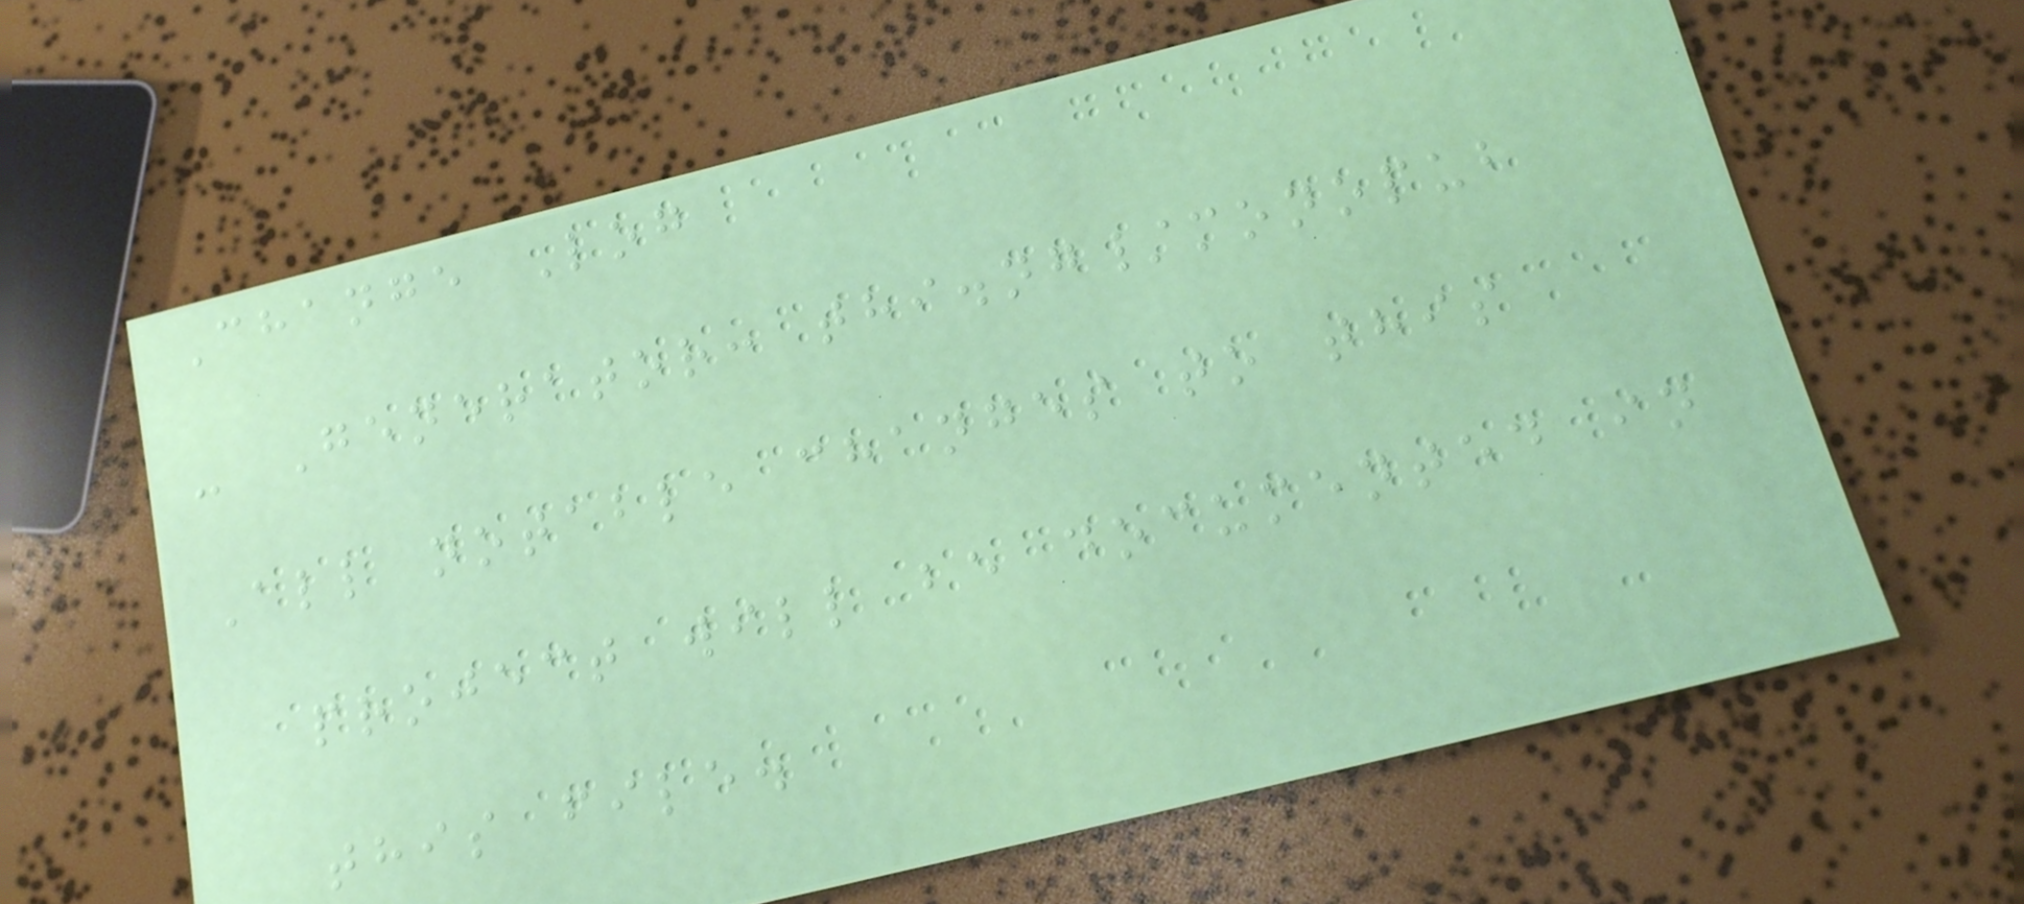Change Log
- Generator: thi.ng/monopub
All notable changes to this
project will be documented in
this file.
